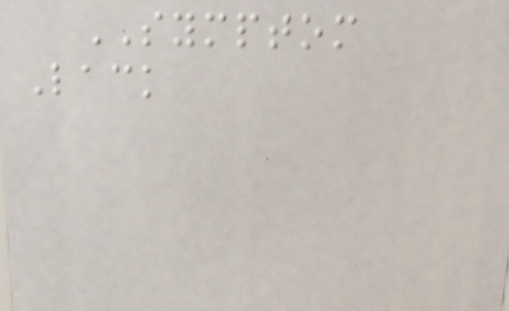SYMPTOM
Lack
